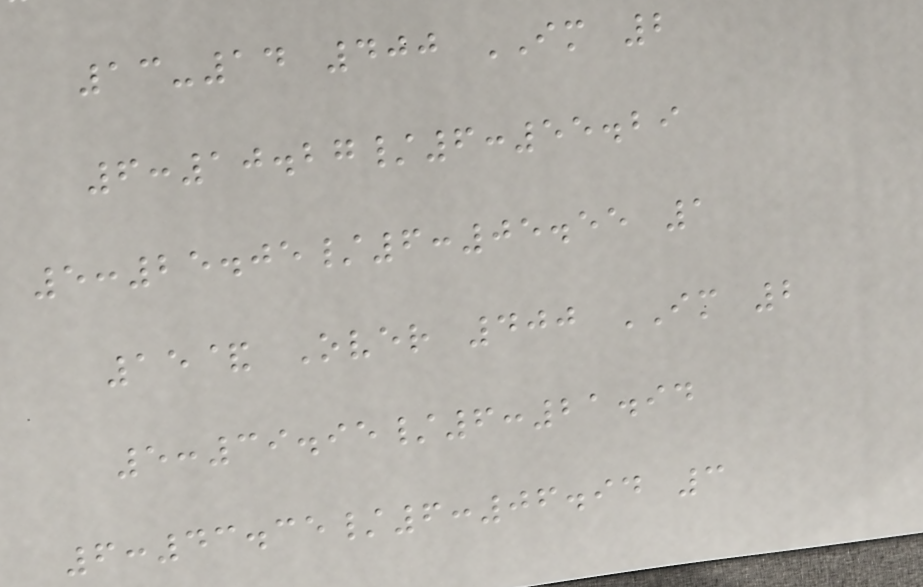13-14 400 IM 2
6:10.27/6:55.29
5:25.05/6:05.55 1
15& Over 400 IM 2
5:39.95/6:21.94
6:43.35/6:06.94 3
